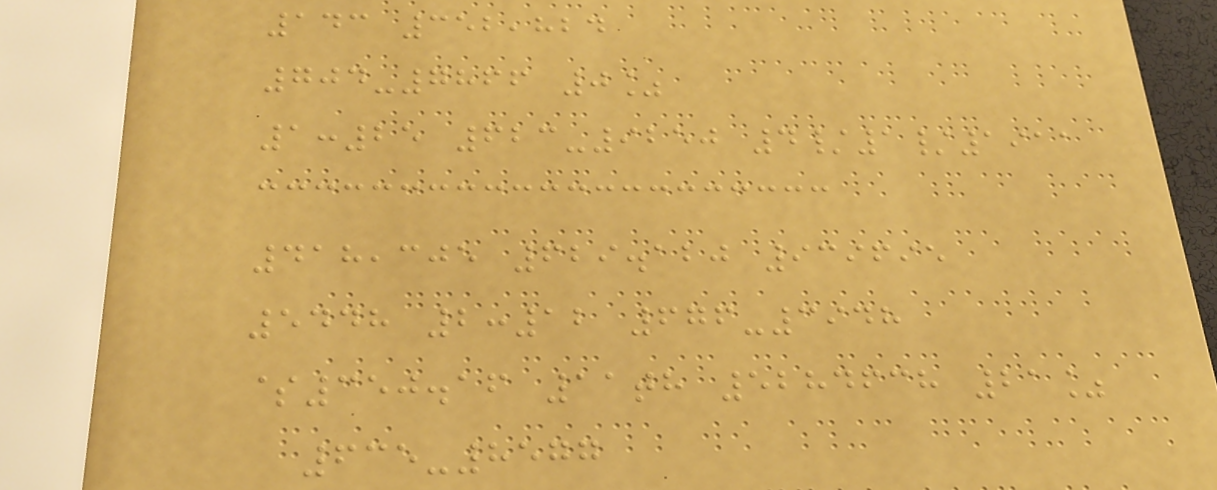143 352,824
704-7866 0%
1:25 623-9250 4/1/1911
418,305 629.120 939695
5448 2:12 676-3948
$350.16 11th 5284638 21%
635-8577
